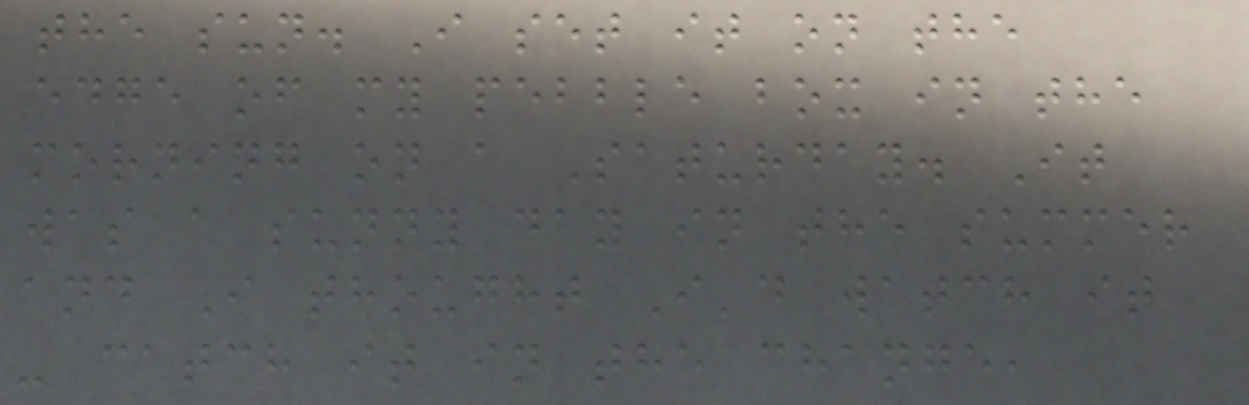the sun. I set it on the
edge of my pebble box in the
morning on a Saturday. It
was a sunny day in the summer
and I thought I'd watch it
- catch it in the change,
